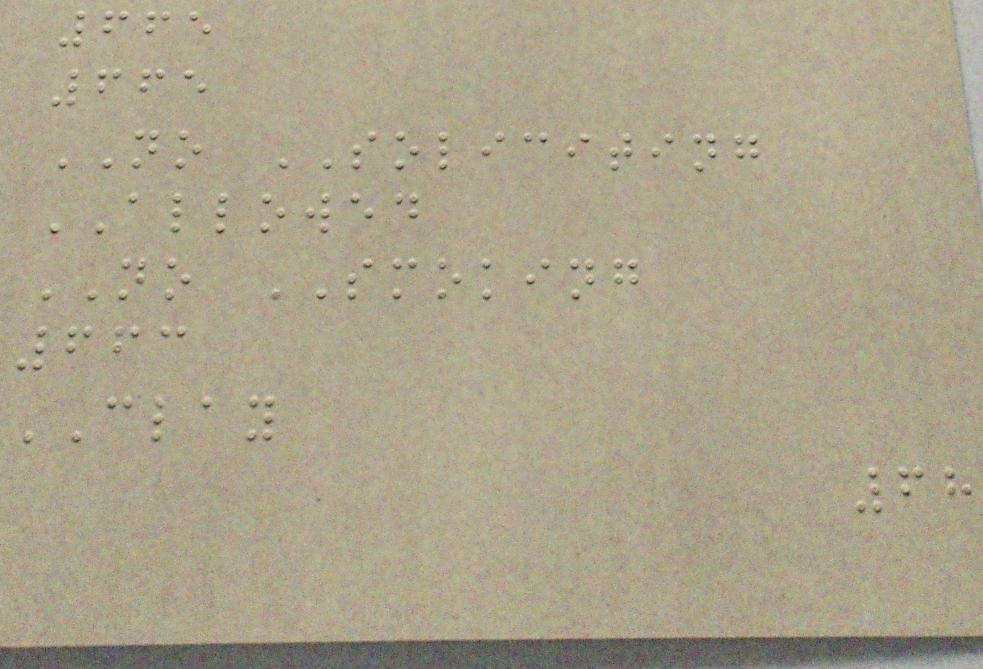665
665
NO SOLICITING
ALLOWED
NO SMOKING
663
CLAY
68
